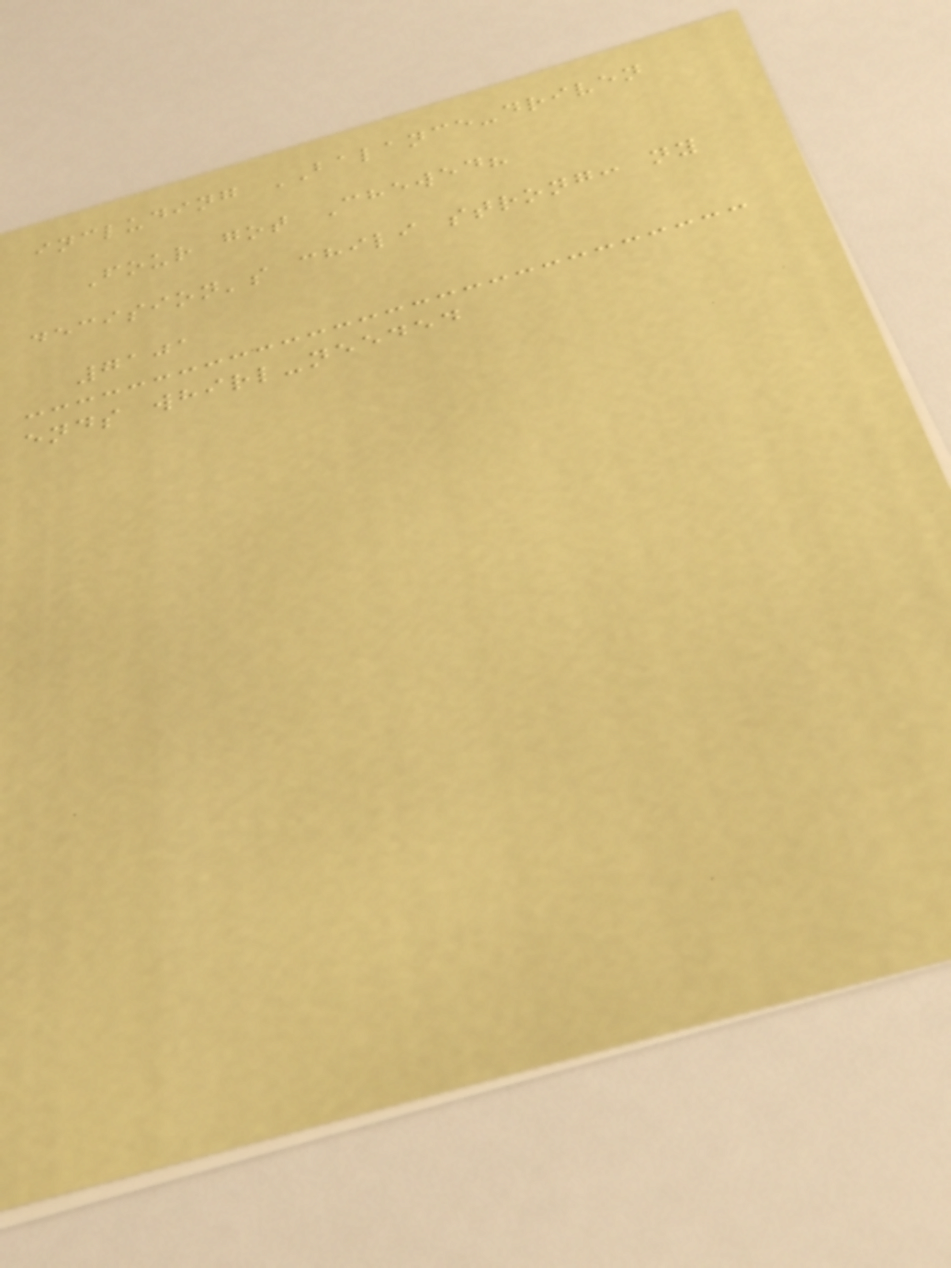including BALANCE-driven
Four got Chewed?
decision's chili strong: ny
7101
ends whirl-needed
